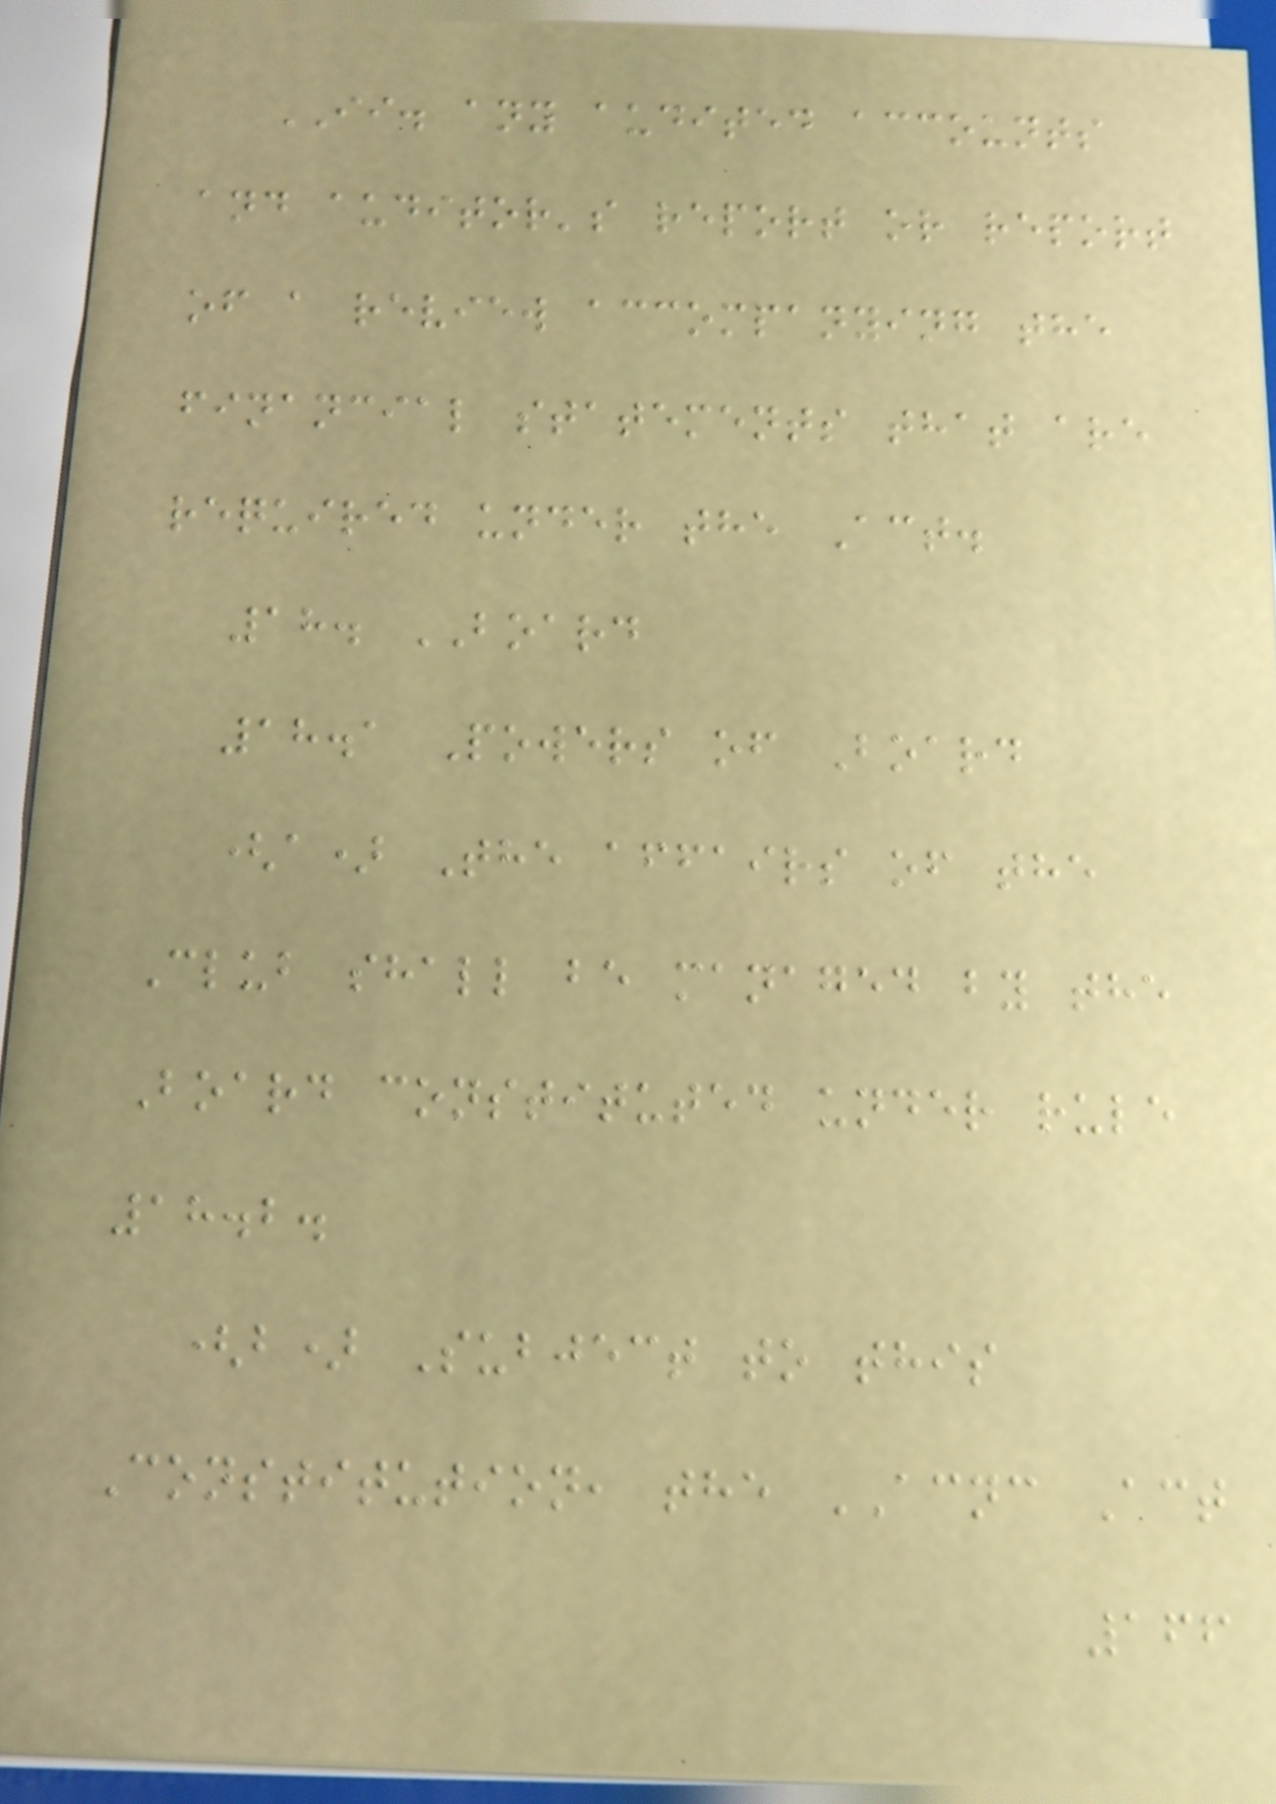II. any audited accounts
and auditor's report or report
of a review accompanying the
financial statements that are
required under the Act.
18. BOARD
18.1 Powers of Board
(a) The affairs of the
Club shall be managed by the
Board constituted under rule
18.2.
(b) Subject to this
Constitution, the ACNC Act
166
